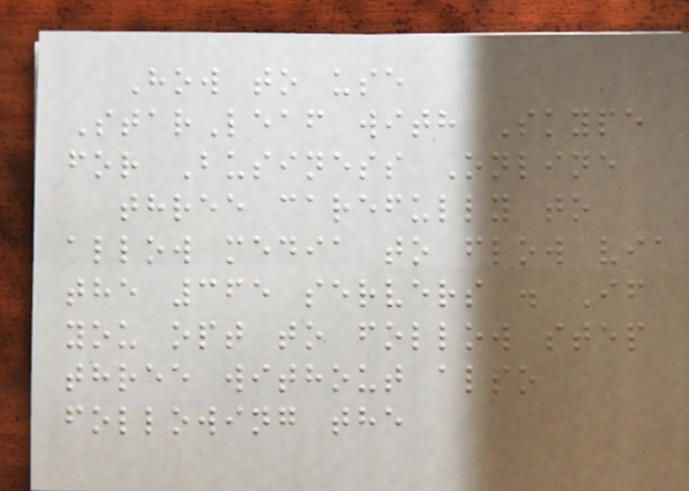How to use
StarLeaf with Skype
for Business Online
three carefully to
allow media to flow via
the 365 servers . If
you opt to follow step
three without also
following the
